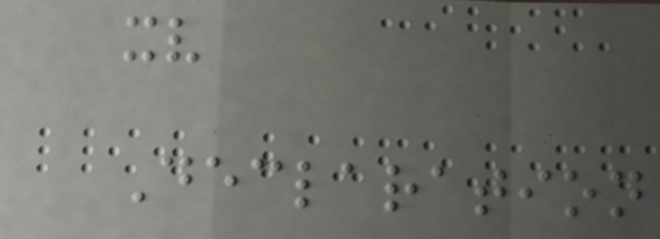xv
Declaration
